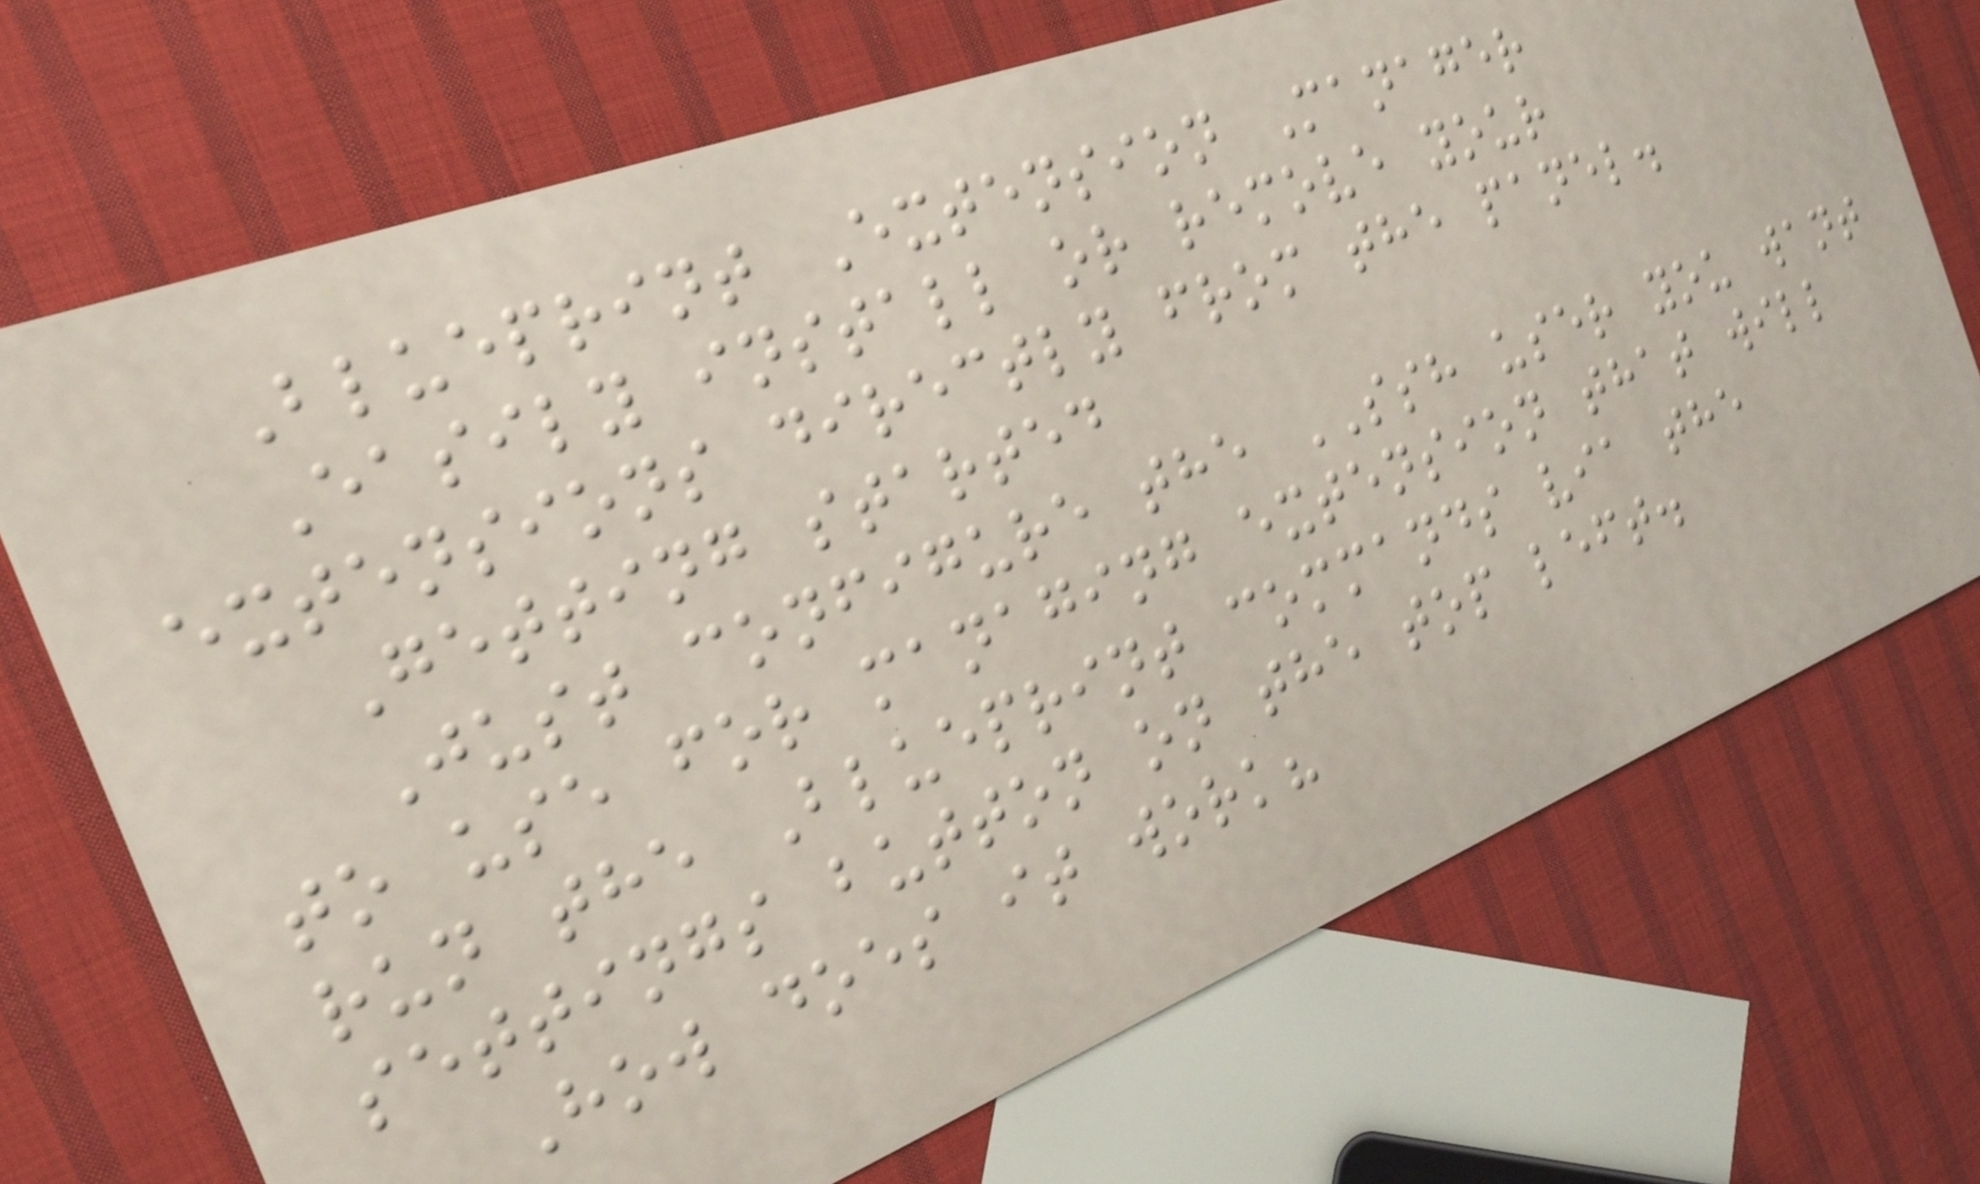Blueprint Extension Manager
Easily install or remove your
extensions directly from the panel.
Getting started
Just configure the SSH user you want
to use for managing extension that will
run the Blueprint commands via the
settings button on the top left.
How does it work?
